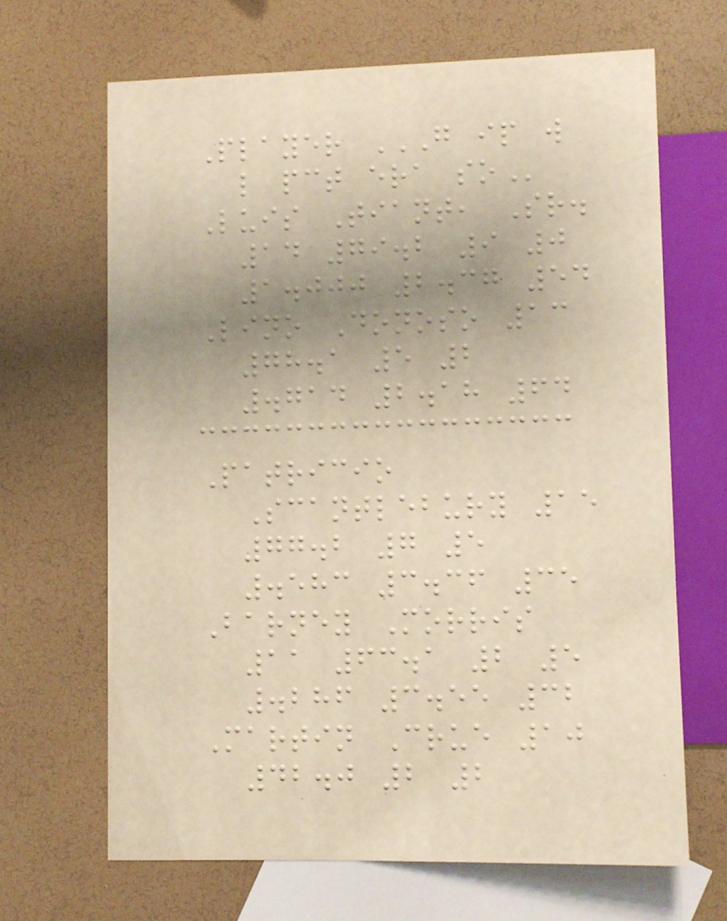Player G IP W
L PCT ERA SO
Luis Tiant, Sr.
14 79.2 9 0
1.000 2.37 54
Lino Donoso 13
78.1 5 2
.714 2.18 64
Patricio
Scantlebury 15
77.2 7 5
.583 3.36 35
Barney Morris
11 63.1 2 5
.286 3.55 32
Martin Crue 10
42.0 2 2
